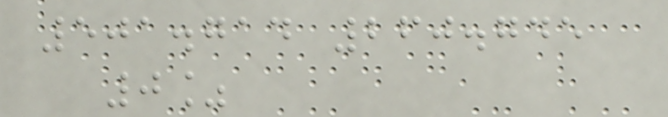501.714 260.745
0%
